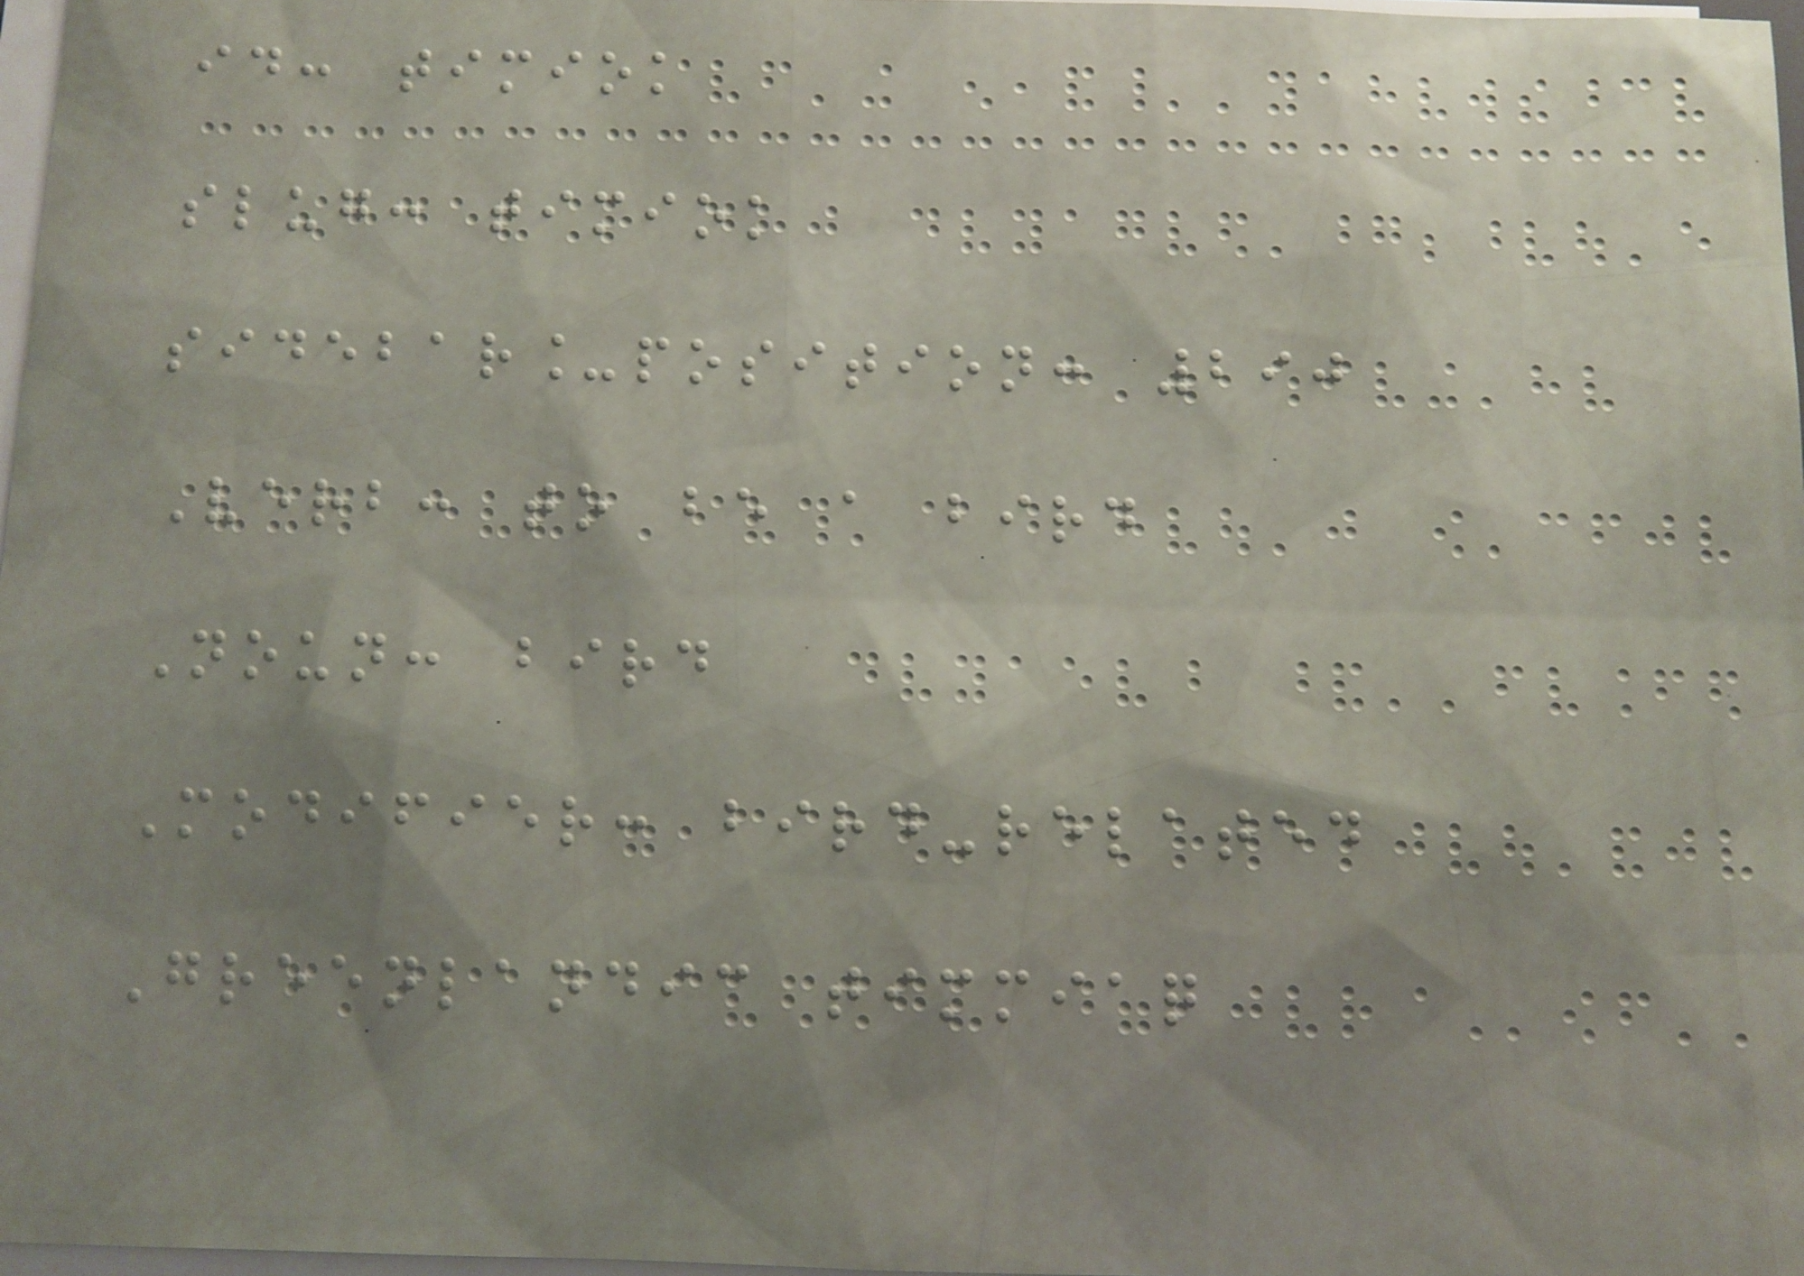id: timiok
slug: timiok
sidebar_position: 290
Verb: to be a bird
Noun: bird
Modifier: bird-related
Greenlandic timmiaq
